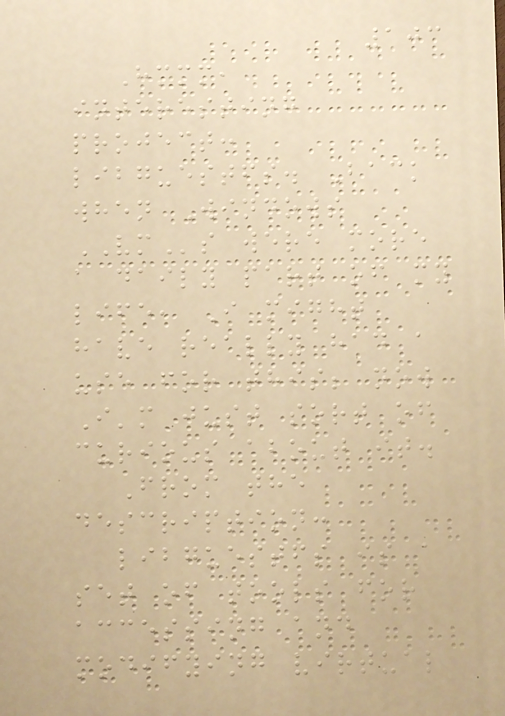103
Hmmm,
interesting
project:
libguestfs. Back
when Windows
VMs were more
a daily part of my
life, I might
have really had a
use for this; now
I'm just sort of
curious about it.
From the
description:
libguestfs is a
set of tools for
accessing and
modifying virtual
